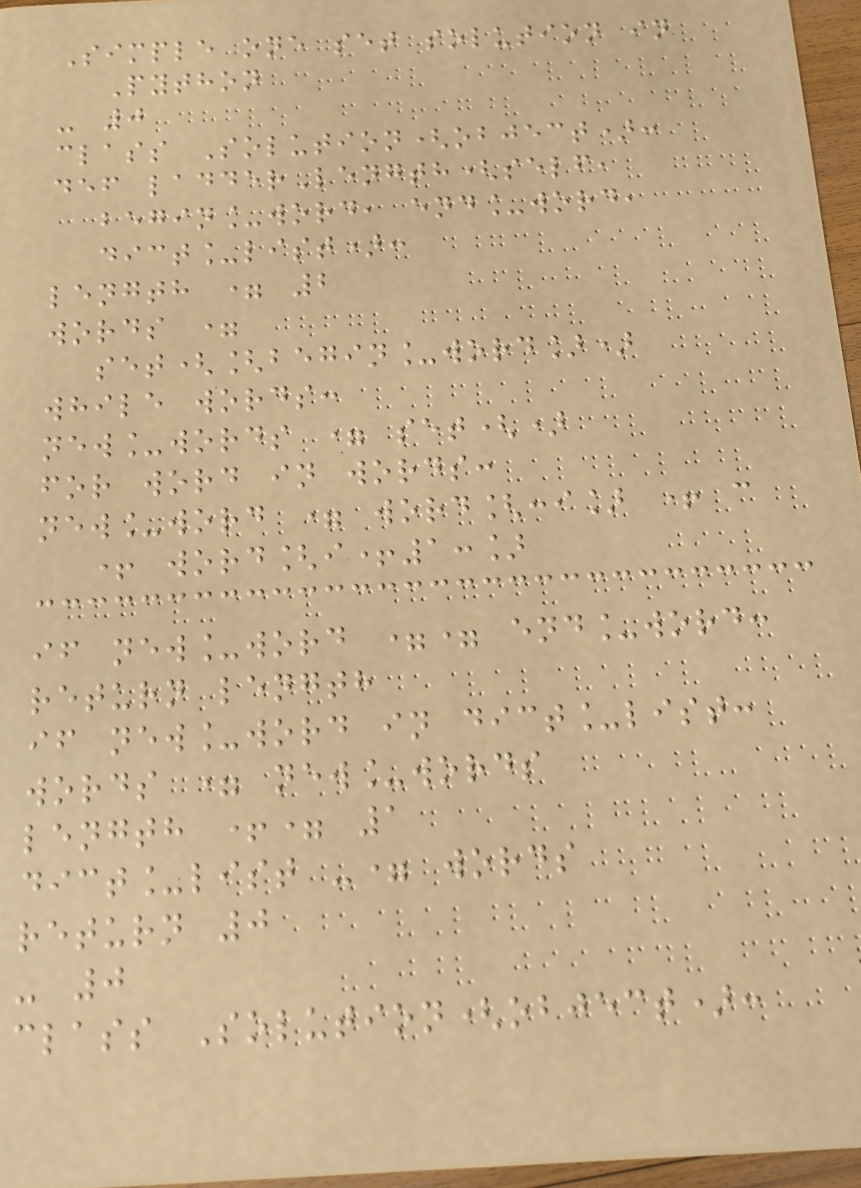Simple one set solution in
Python
- 0
class Solution(object):
def ladderLength(self,
begin_word, end_word,
dict_list):
length = 2
words =
set([begin_word])
while words:
new_words = set()
for word in words:
new_word = word[:i] + c
+ word[i+1:]
if new_word == end_word:
return length
if new_word in dict_list:
words = new_words
length += 1
dict_list -= words
return 0
- 0
class Solution(object):
